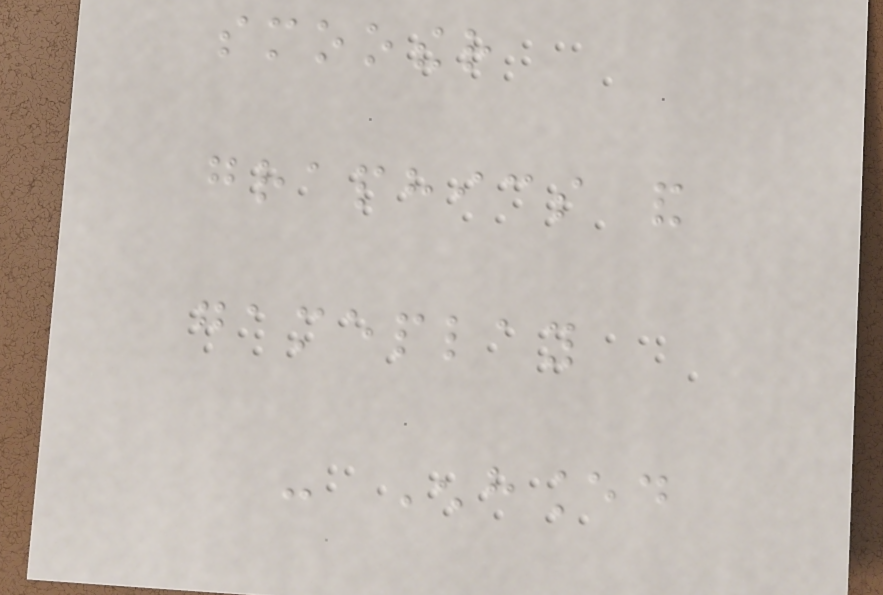smoother
graphics and
gameplay
- Enhanced
